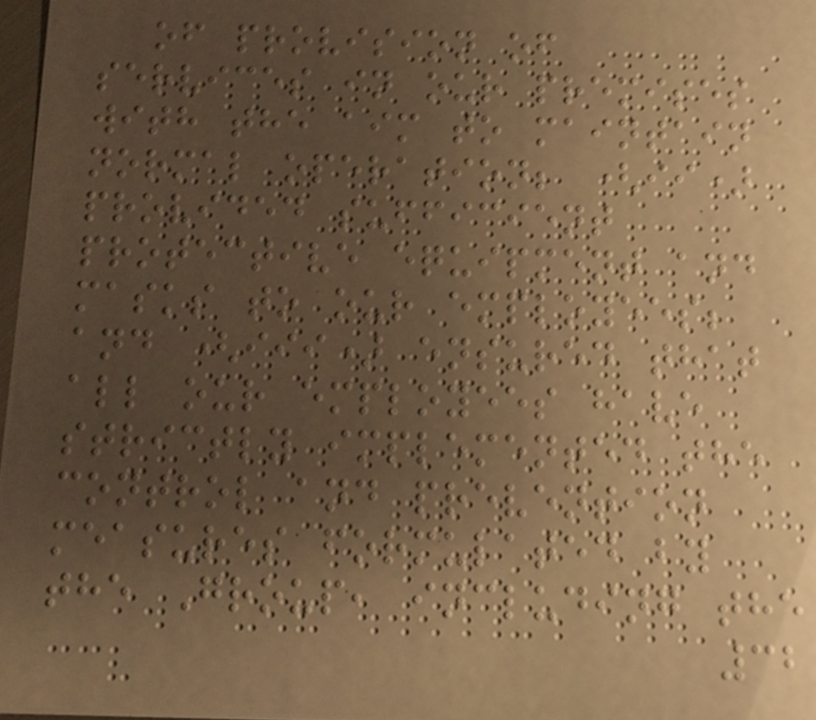of provision of
services in our premises
with the aim to maintain
normal operation; (ii)
provided sufficient
protective equipment and
masks to our employees;
and (iii) ensured that
all our employees have
strictly implemented the
control and prevention
measures formulated by
the Group, including the
32
